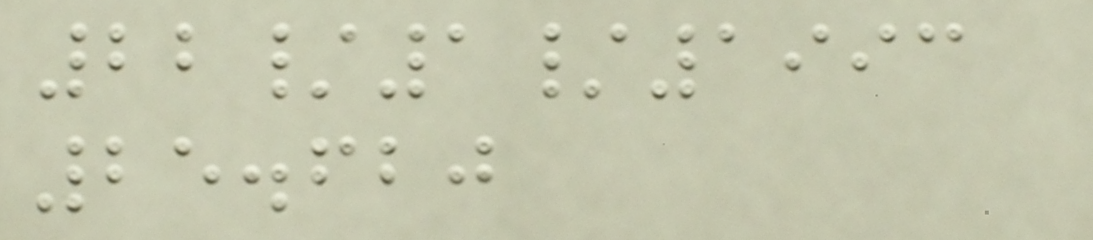22/1/1993
25.620
